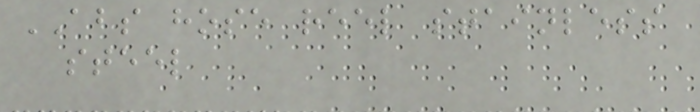ABS hose reel stainless
steel
